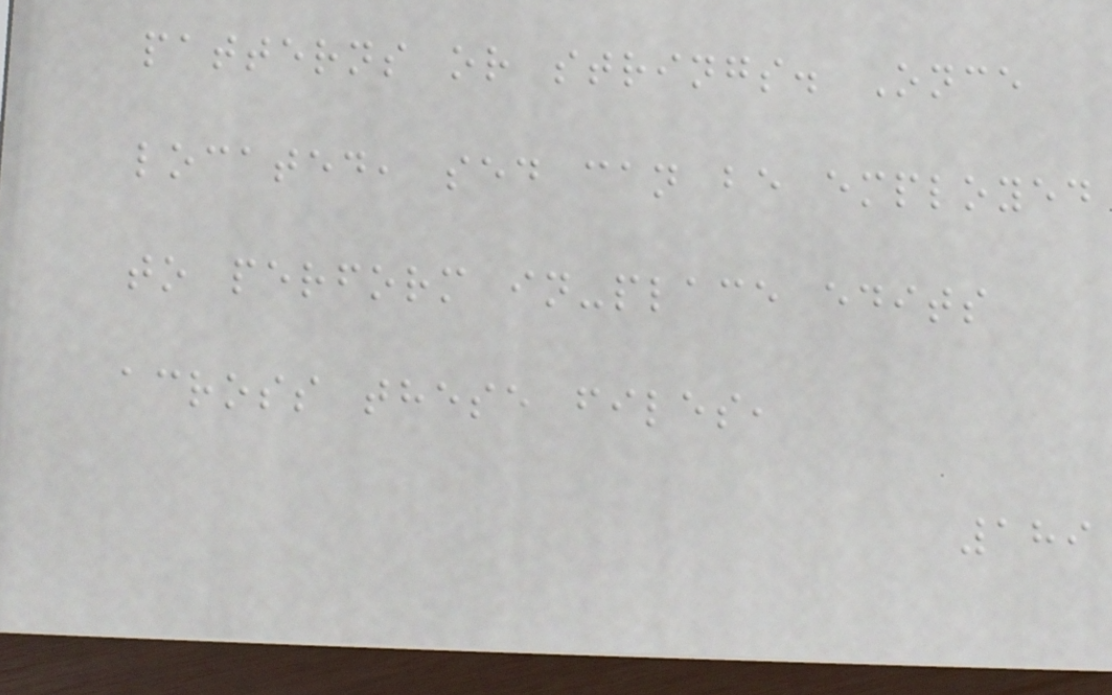patterns or strings. Once
located, sed can be employed
to perform in-place edits
across these files,
189
